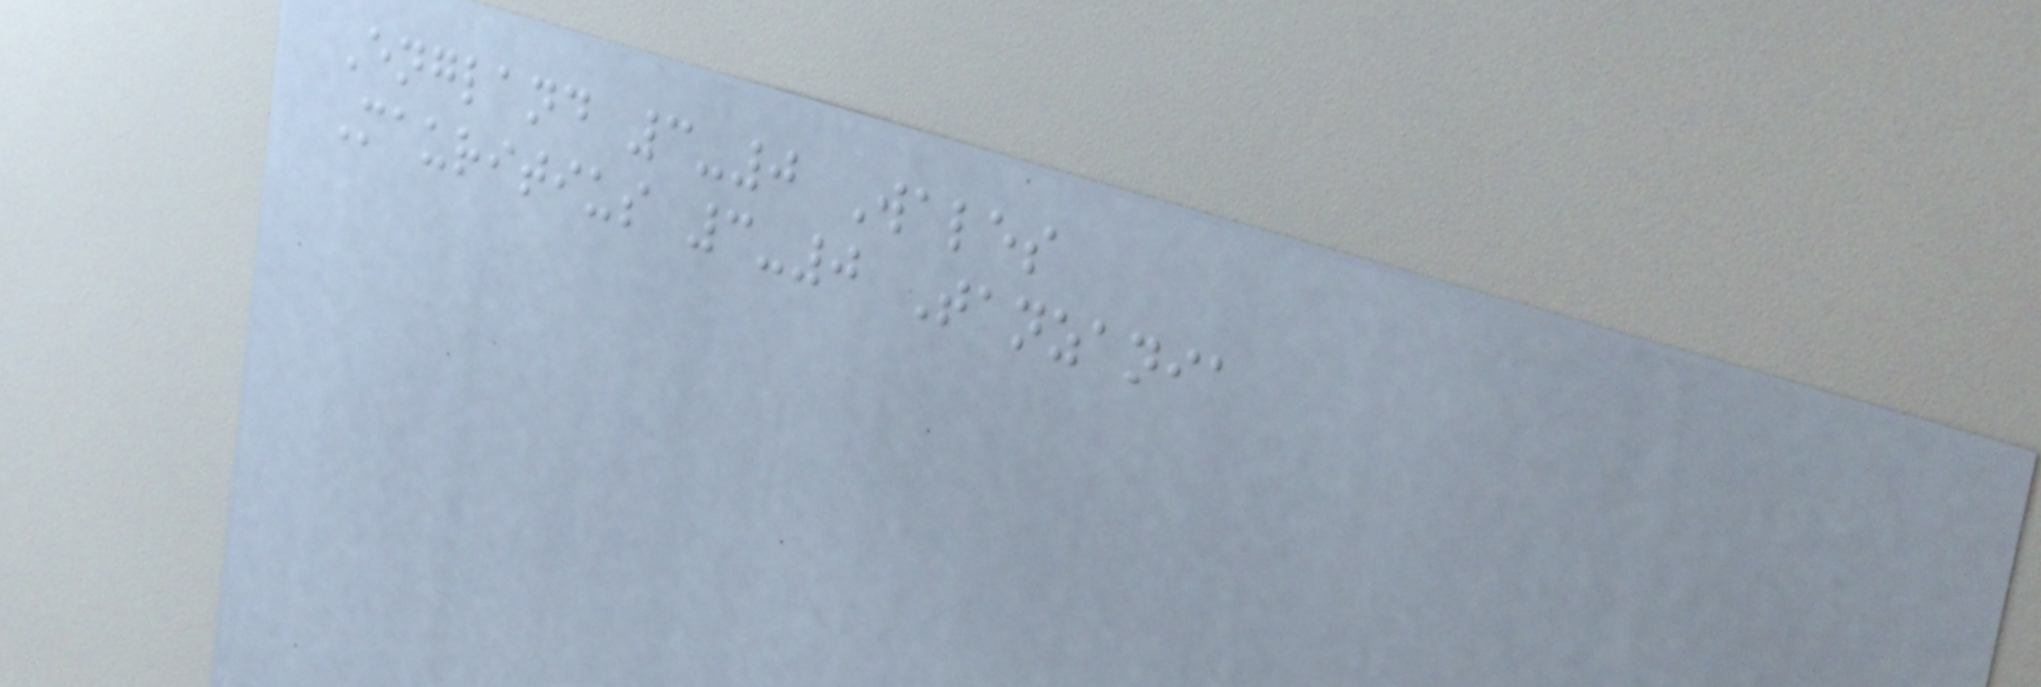England 3-0 Wales
Mauritius 3-0 Tanzania
